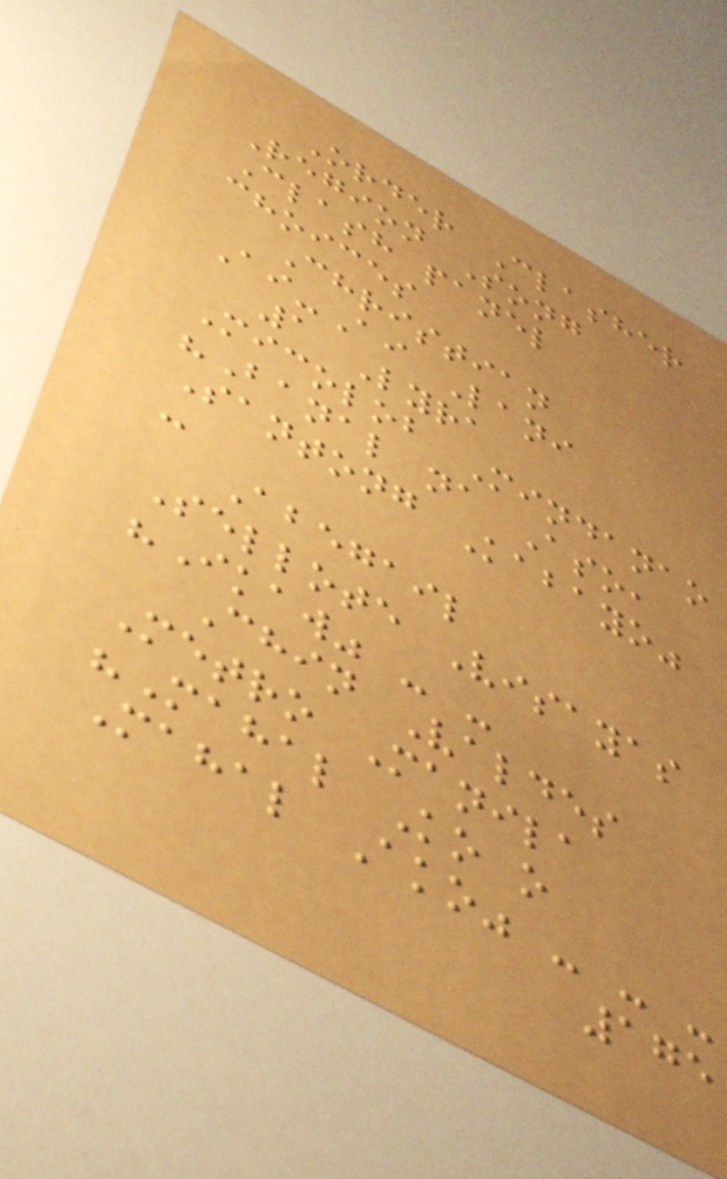Order Clasher
Region Song
Clash panel
choices
Christian
Ai-Ai Lani
1 Lyra
Micolob Mindanao
"Banal na Aso,
Santong Kabayo"
-
Abegail
Sellote Visayas
"Ikaw" - -
Chin Valdes
Metro Manila
"Mahal Ko o
Mahal Ako" - - -
175
